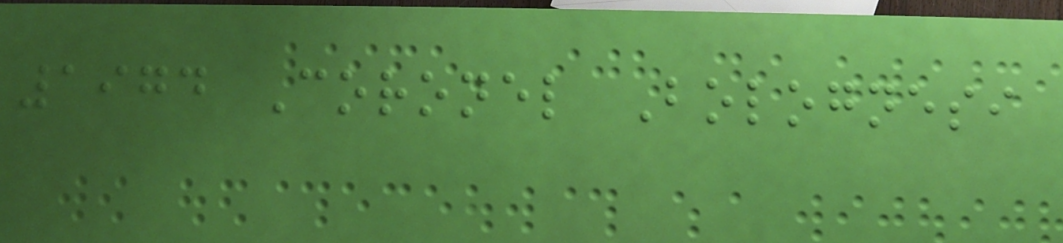1974 Coronel Bolognesi
